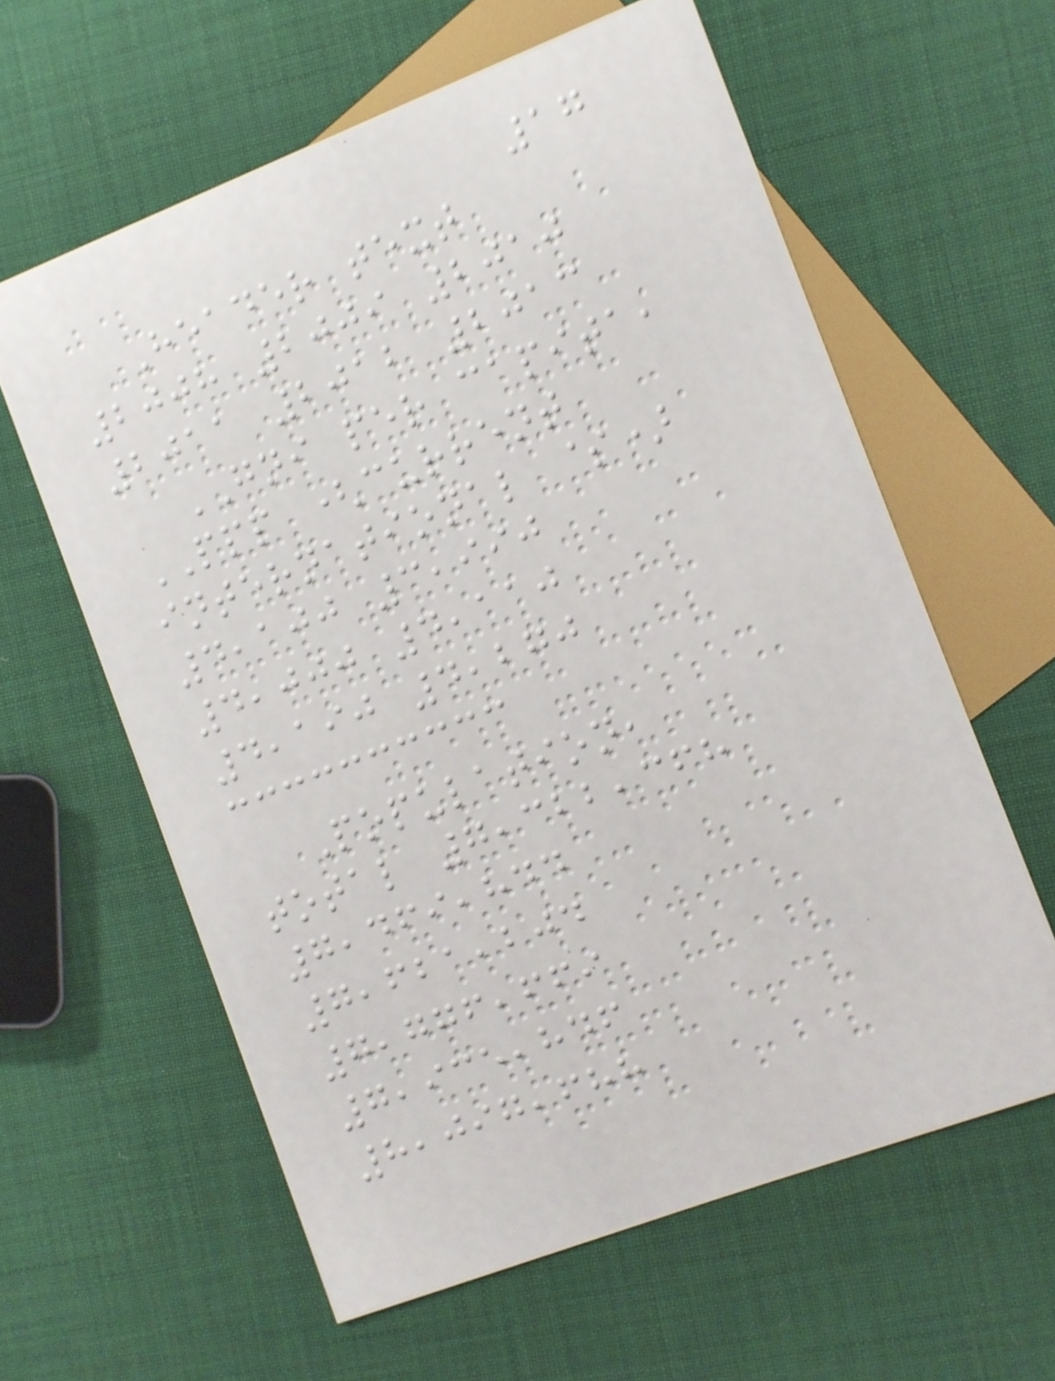17
Header text
2008 2009 2010
2011 2012 2013
GNI per capita,
PPP (current
international $)
4,100 3,990
4,000 4,110
4,190 4,270
Population,
total 7,322,368
7,469,844
7,621,204
7,776,669
7,935,846
8,097,688
